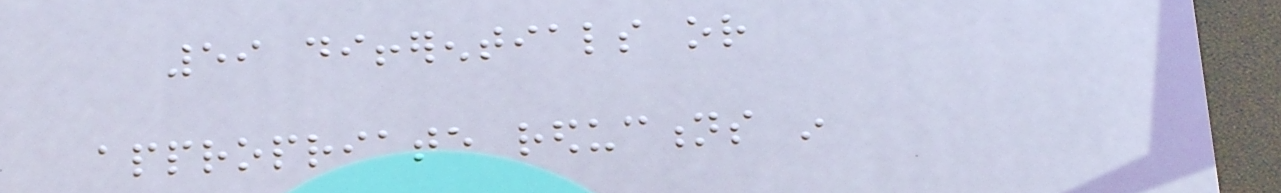59 differentials or
appropriate reductions in
